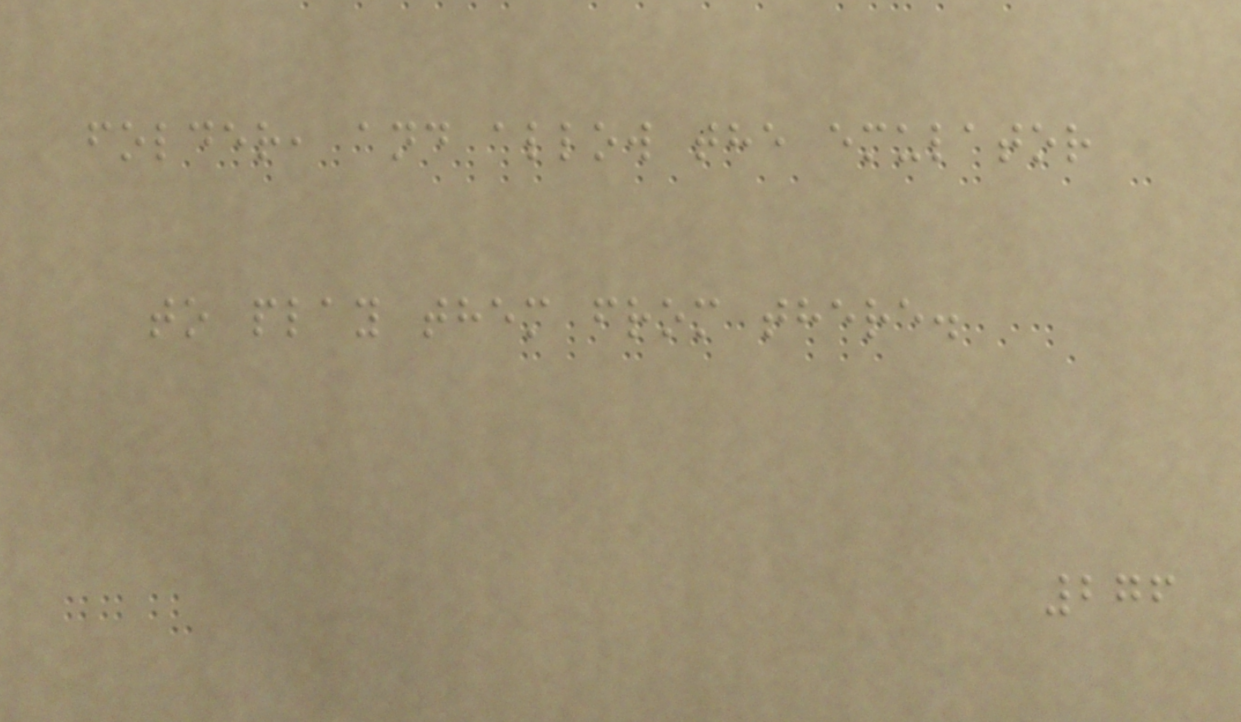folder, and allow the emulator
to play them from there.
276
